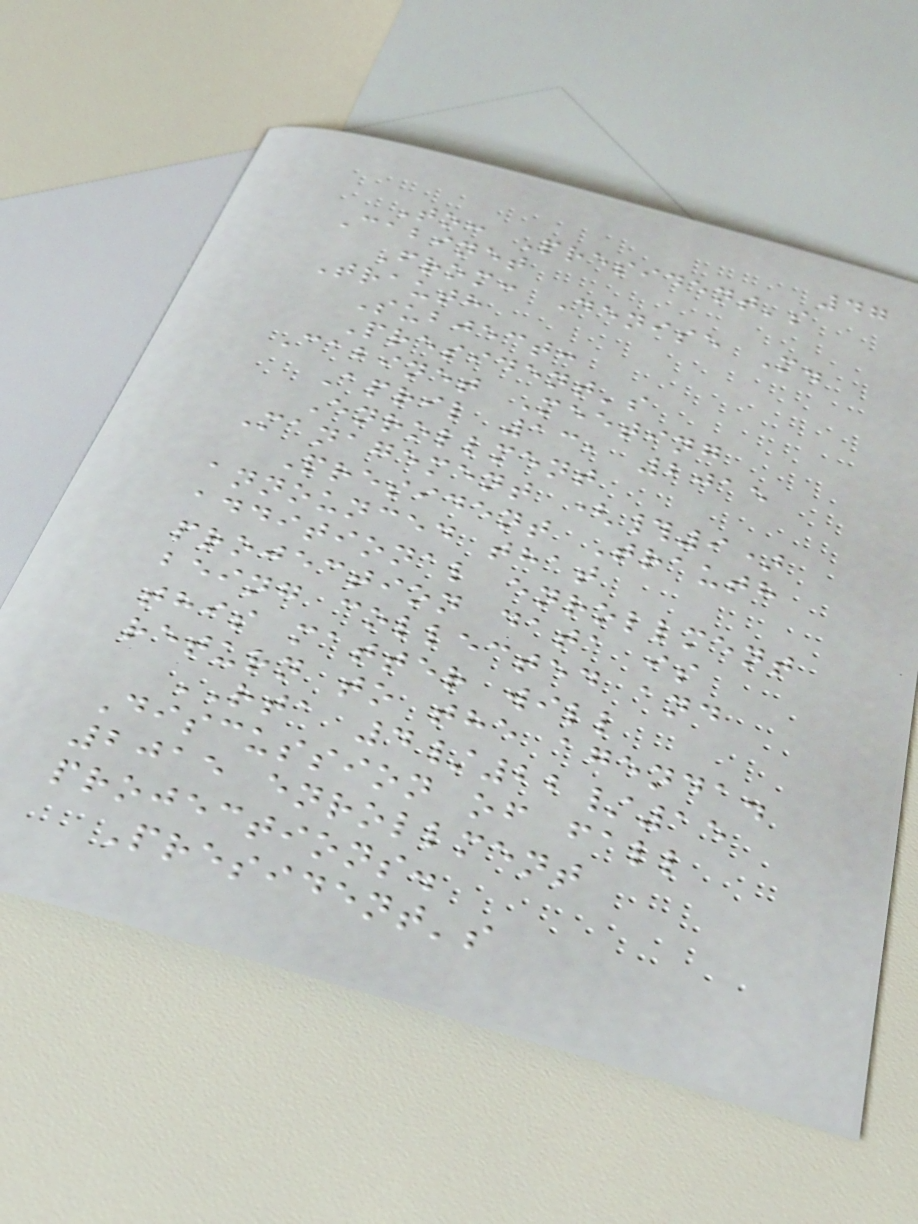47
To: President's
Cabinet
From: Denise M.
Trauth
Subject:
President's
Cabinet Meeting
April 13, 2015
Enrollment
Management (#9)
President Trauth
announced that
additional enrollment
projection data is
being collected and
this matter will
return to the agenda.
RTA 4/22/15
Discussion of fall
2015 enrollment
projections.
President's
